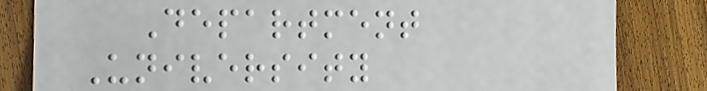Department
University
